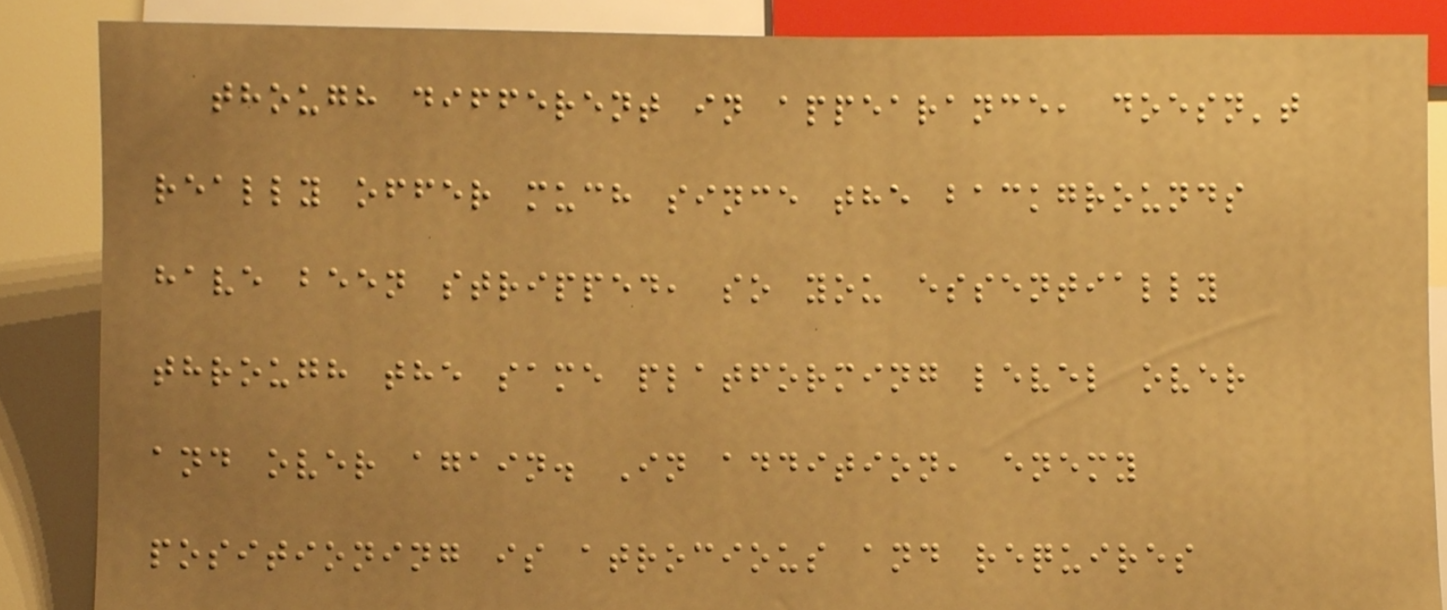though different in appearance, doesn't
really offer much since the backgrounds
have been stripped, so you essentially
through the same platforming level over
and over again. In addition, enemy
positioning is atrocious and requires
